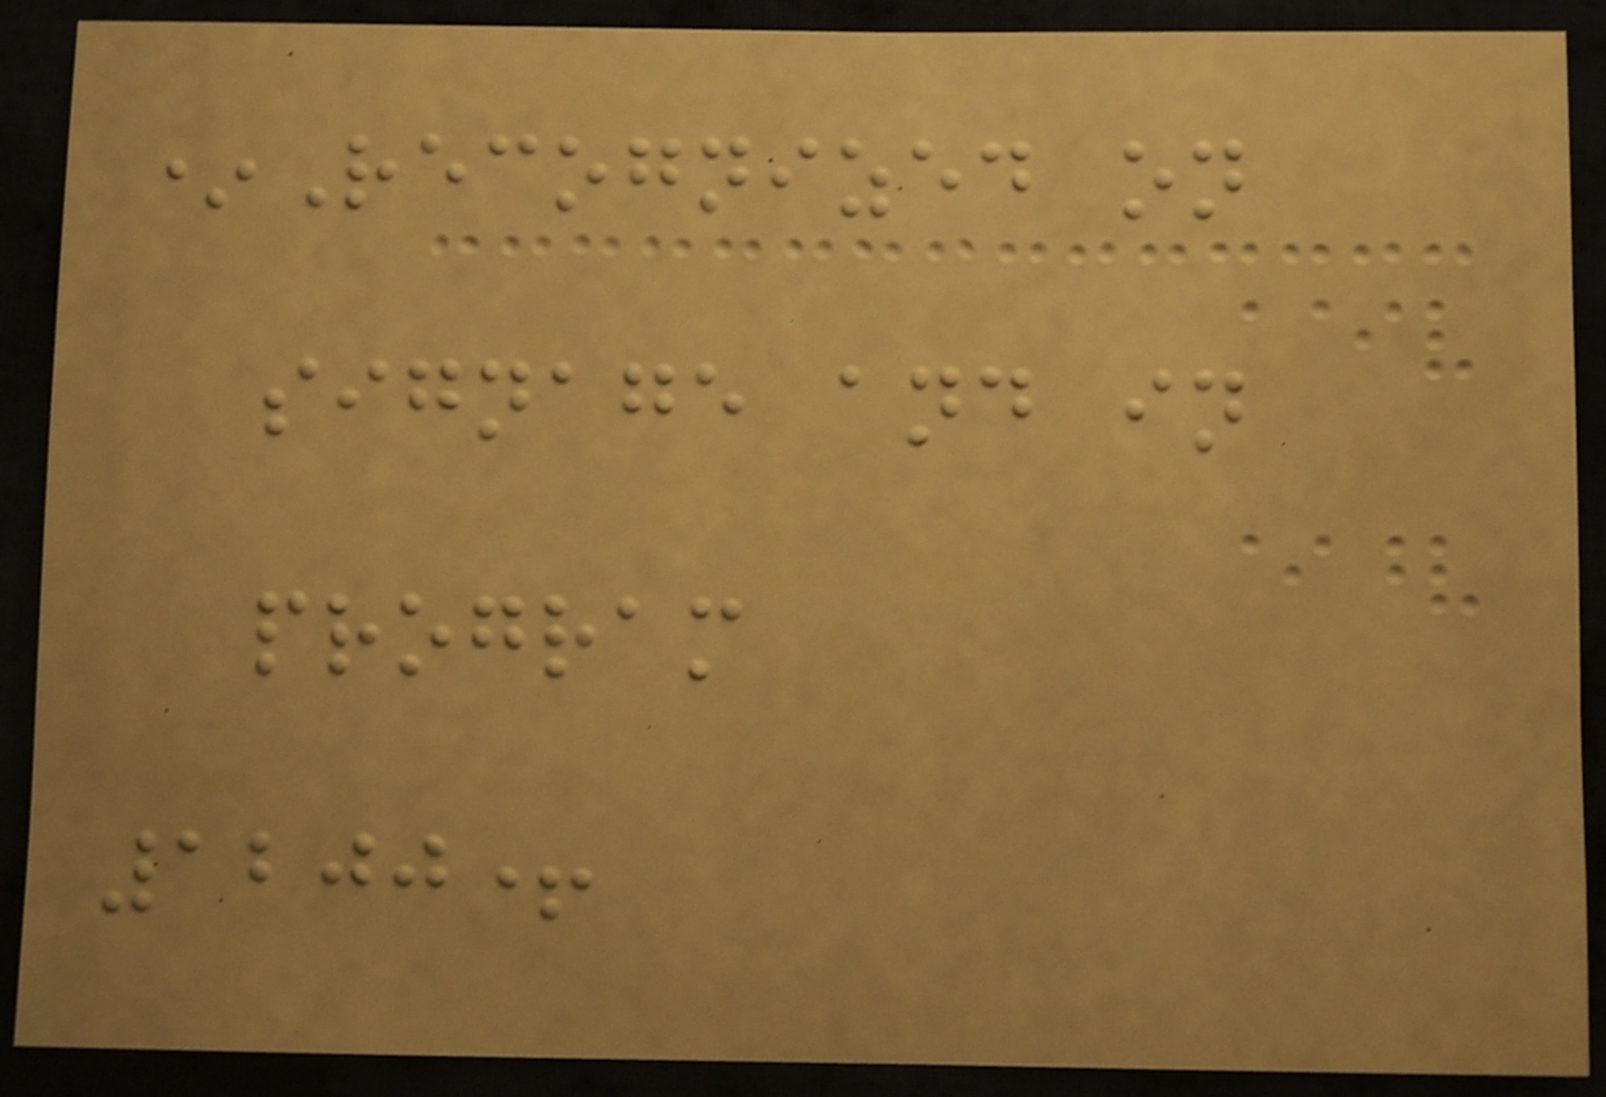*Recognized on
signage and in
program
1200+
